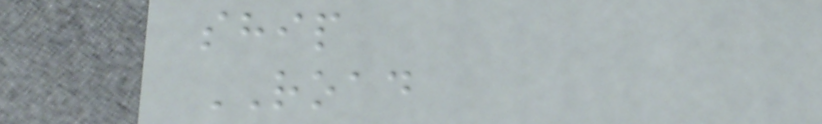ship
ROAD
